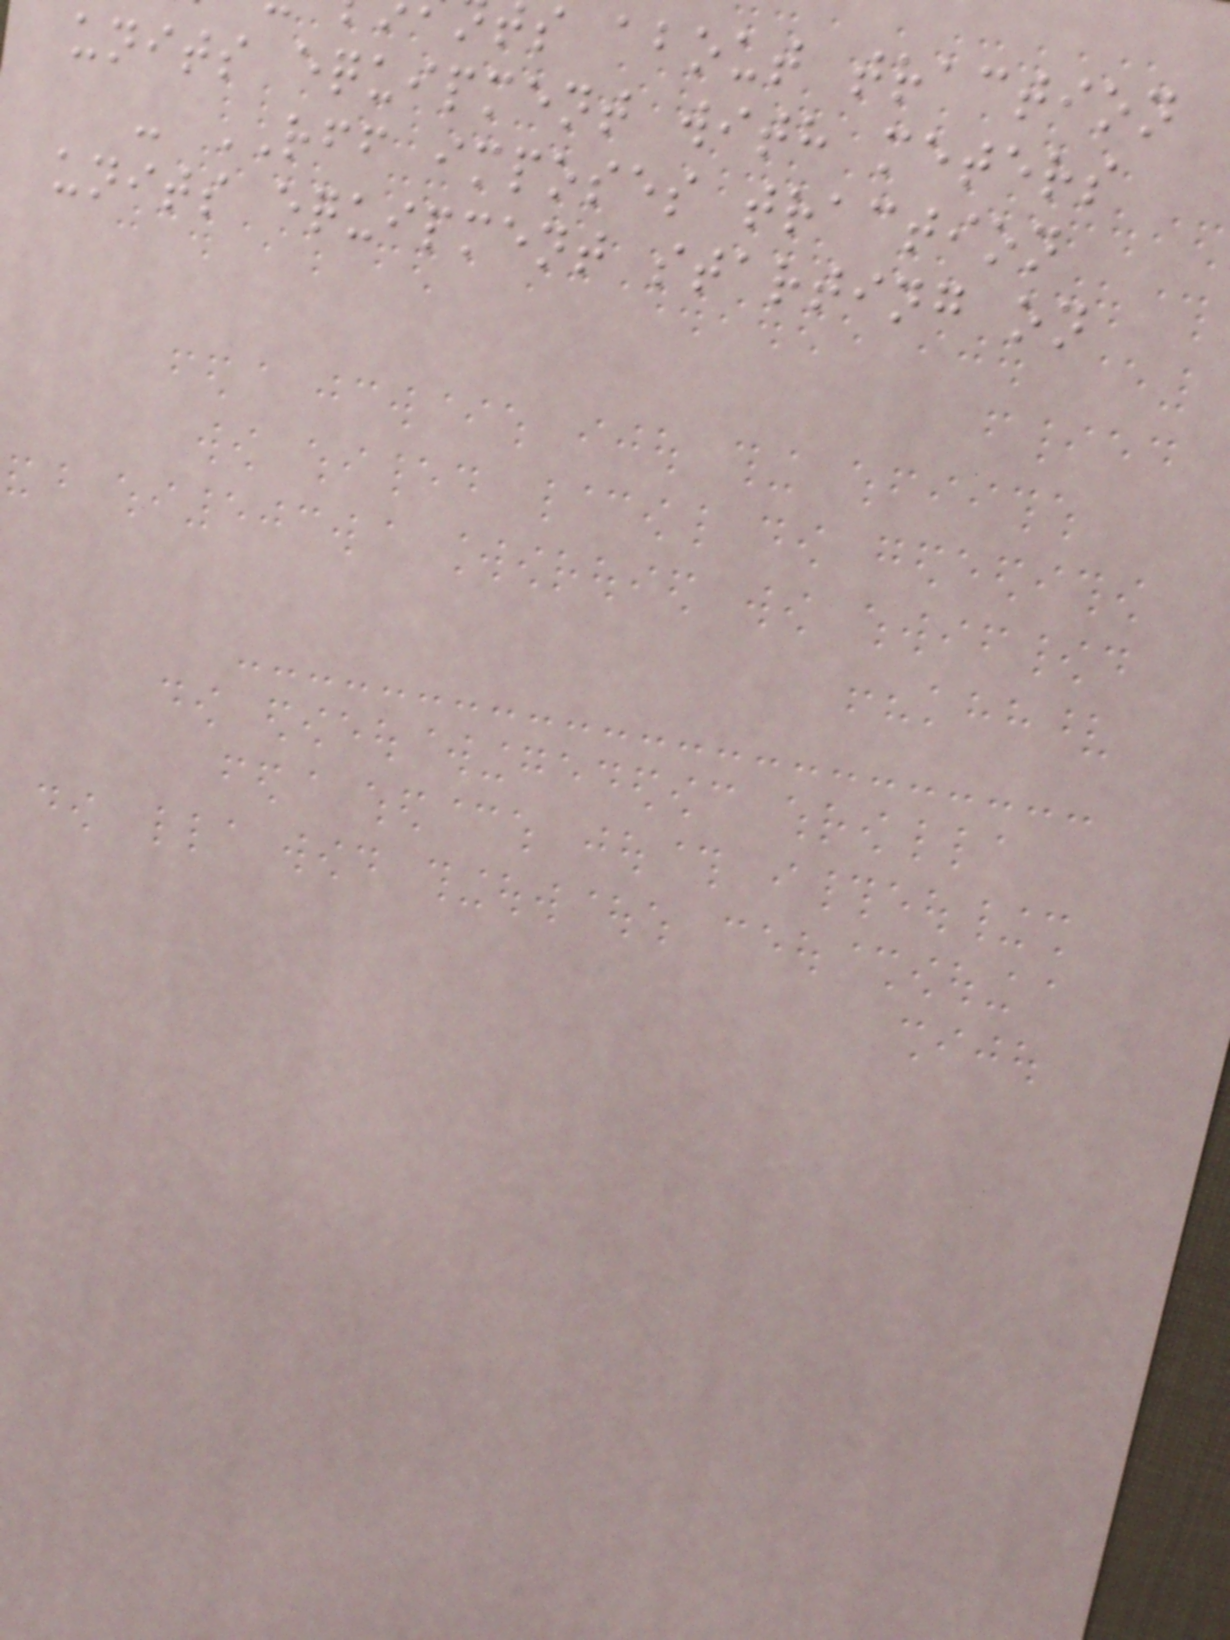s about traction
units equipment with meters
- RFF imposes traction
units equipment starting on
